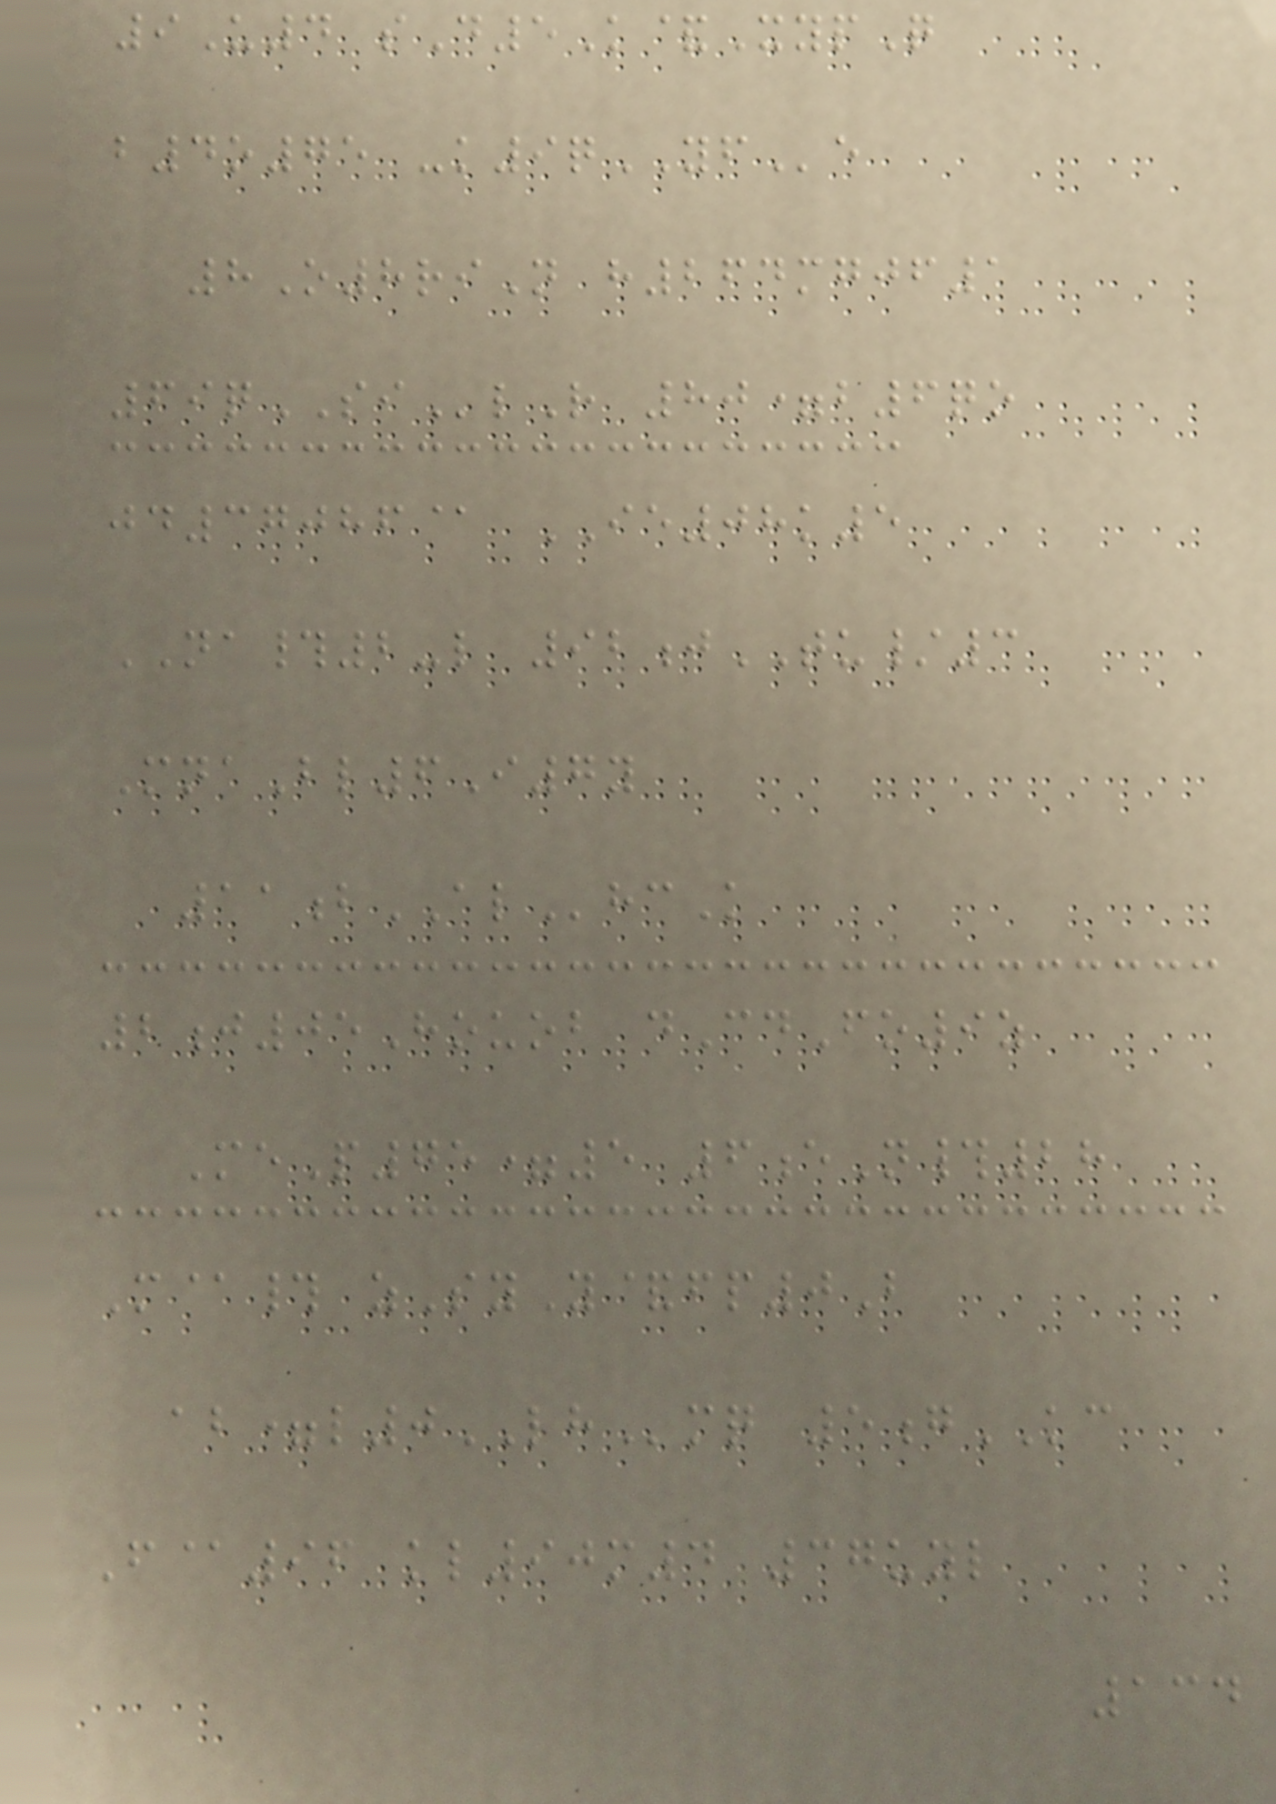9U4 sD5K&XypQ
b4o75 -k9qYFe
8O8riN h264mgjf1
69qSIlR 80=b6qo
jd37086@ IE08k5
NA#2-l 92jTU/3
MnaBl6I7y
11bALhcK
2j05Houob dCdFo9z
MeP75=5 6eN#28
M@# zSyY&fp0B
ab=l0LHmq 5gKC
F@96 kl90m4 37uyl
134
